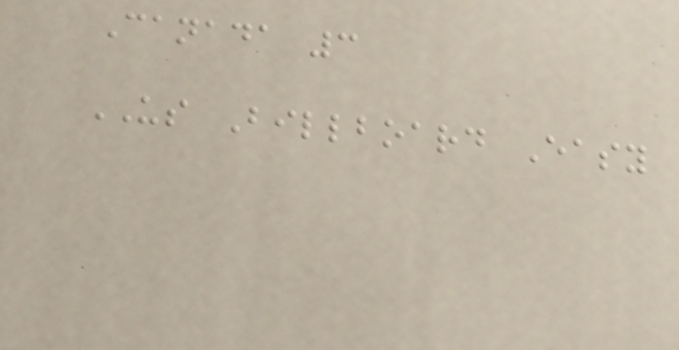Canada 3
US Billboard Easy
